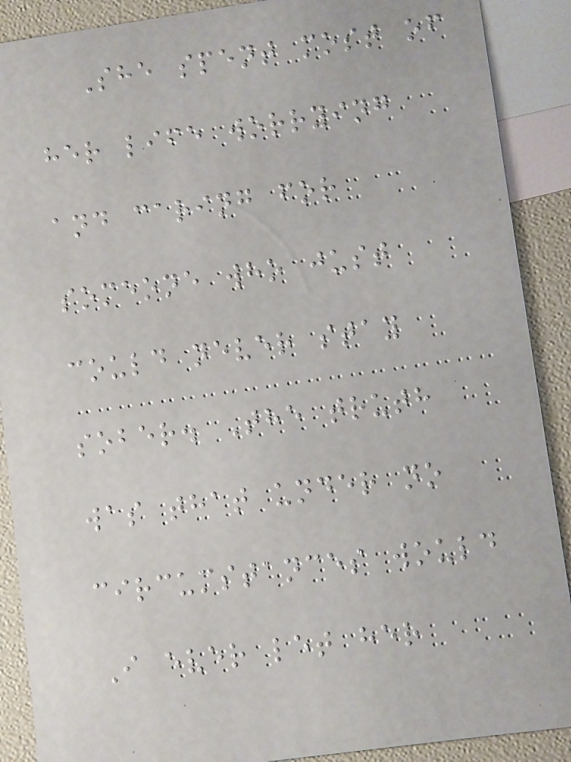She spent most of
her life worrying
and caring for
someone who just
could never stay
sober. The truth
was that under no
circumstances would
I ever let her
